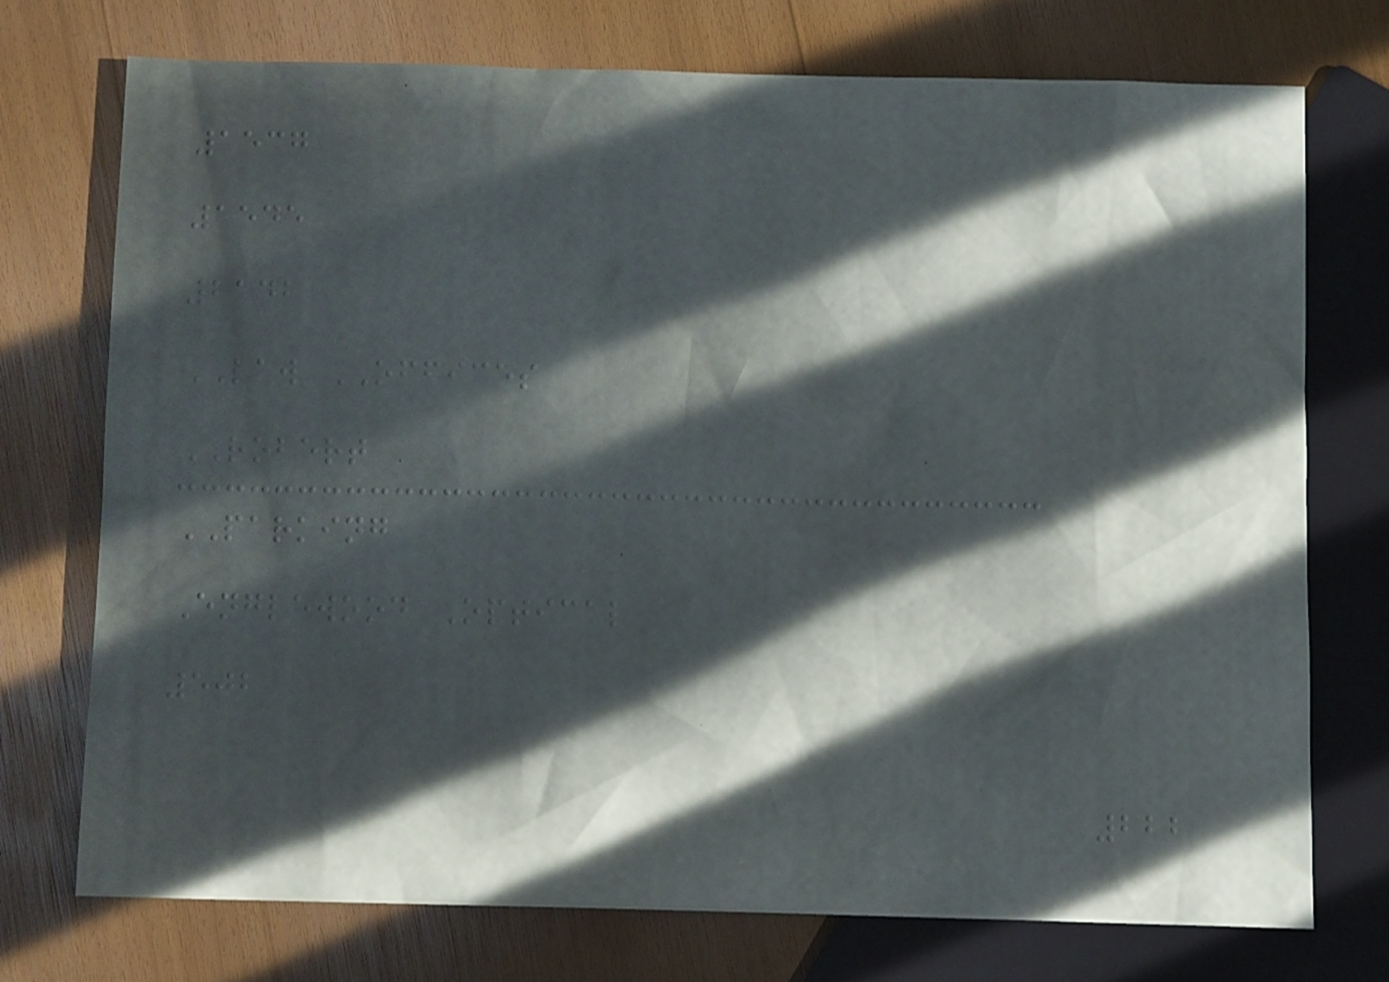1537
1545
2142
LAW OFFICES
ROBERT
PARKING
Englewood Optical
502
222
